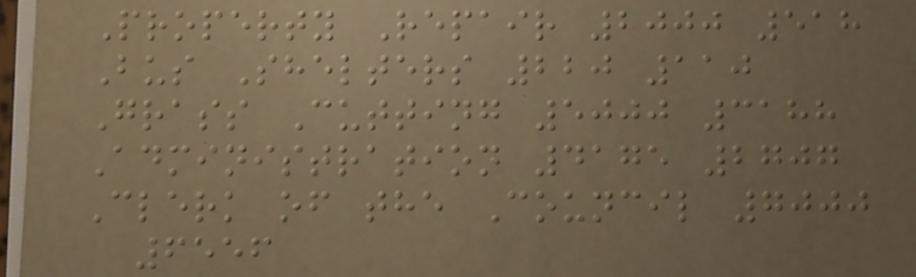Property Repair 2000 518
Bus Shelters 220 110
Grass Cutting 5000 3188
Administration 4175 2707
Clerk of the Council 7000
6556
